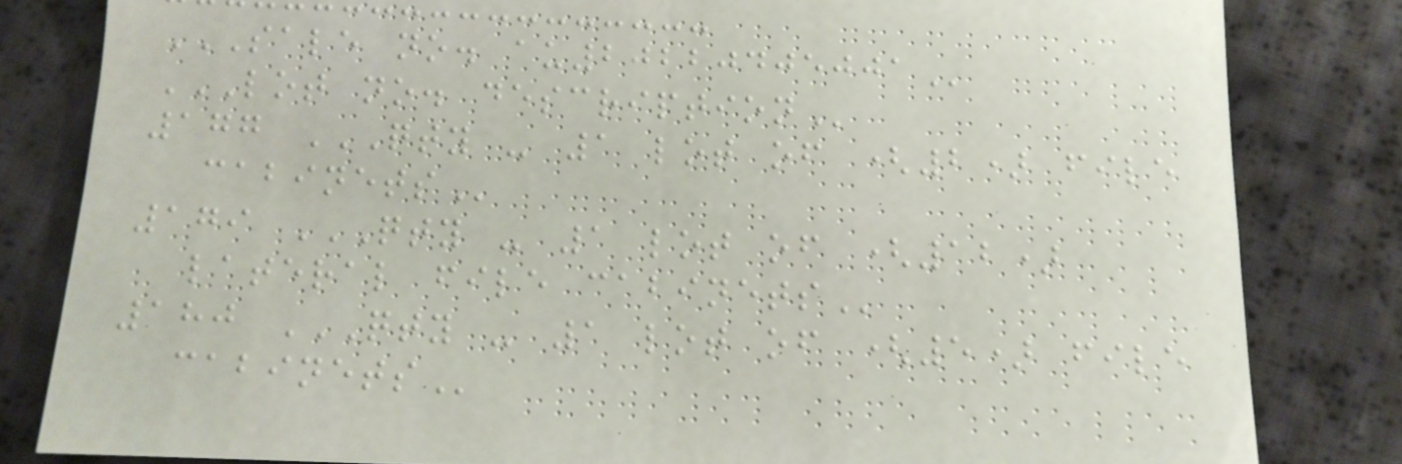SALE NO. AU20220405001
LOT NO. DESCRIPTION
177 QTY - 1 LOT OF (2) FILE
CABINETS
179 QTY - 1 LOT OF (12)
LATERAL FILE CABINETS
180 QTY - 1 LOT OF (5) FILE
CABINETS
